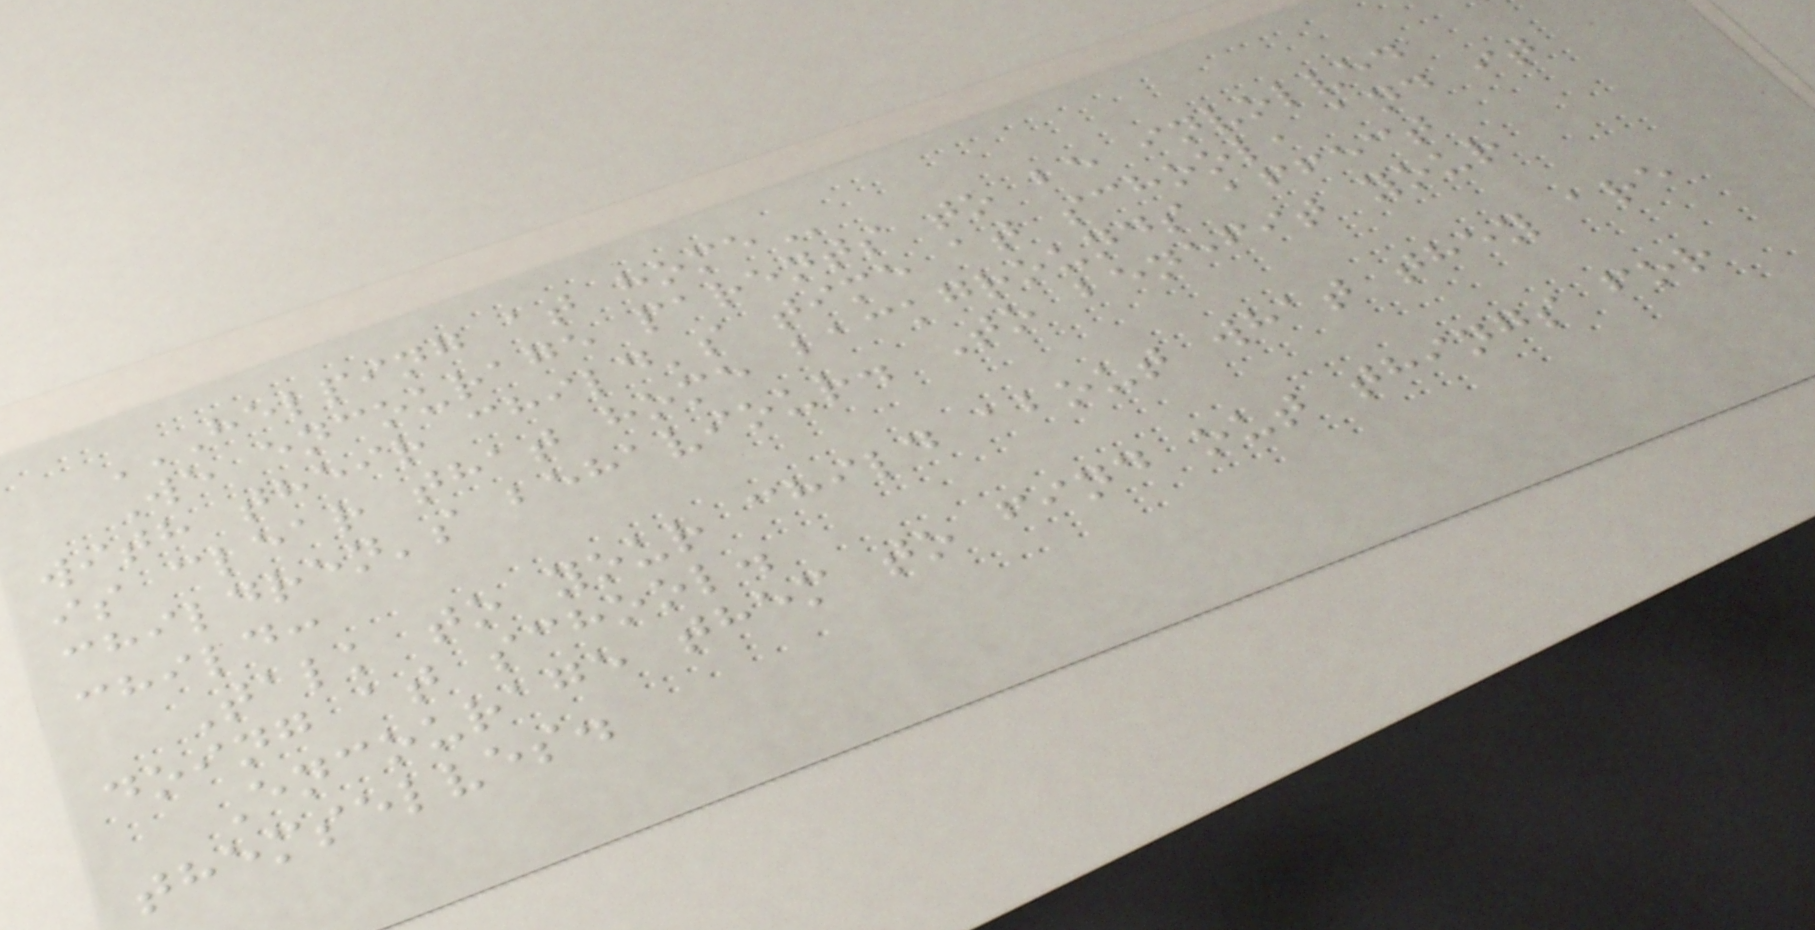HELPING AT HOME
We encourage parents to be involved
with their child's time at school, and it
is clear that home backgrounds affect
children's behaviour. To benefit your
child:
Talk to your child about what they are
doing at school.
Encourage them to find out things for
themselves.
